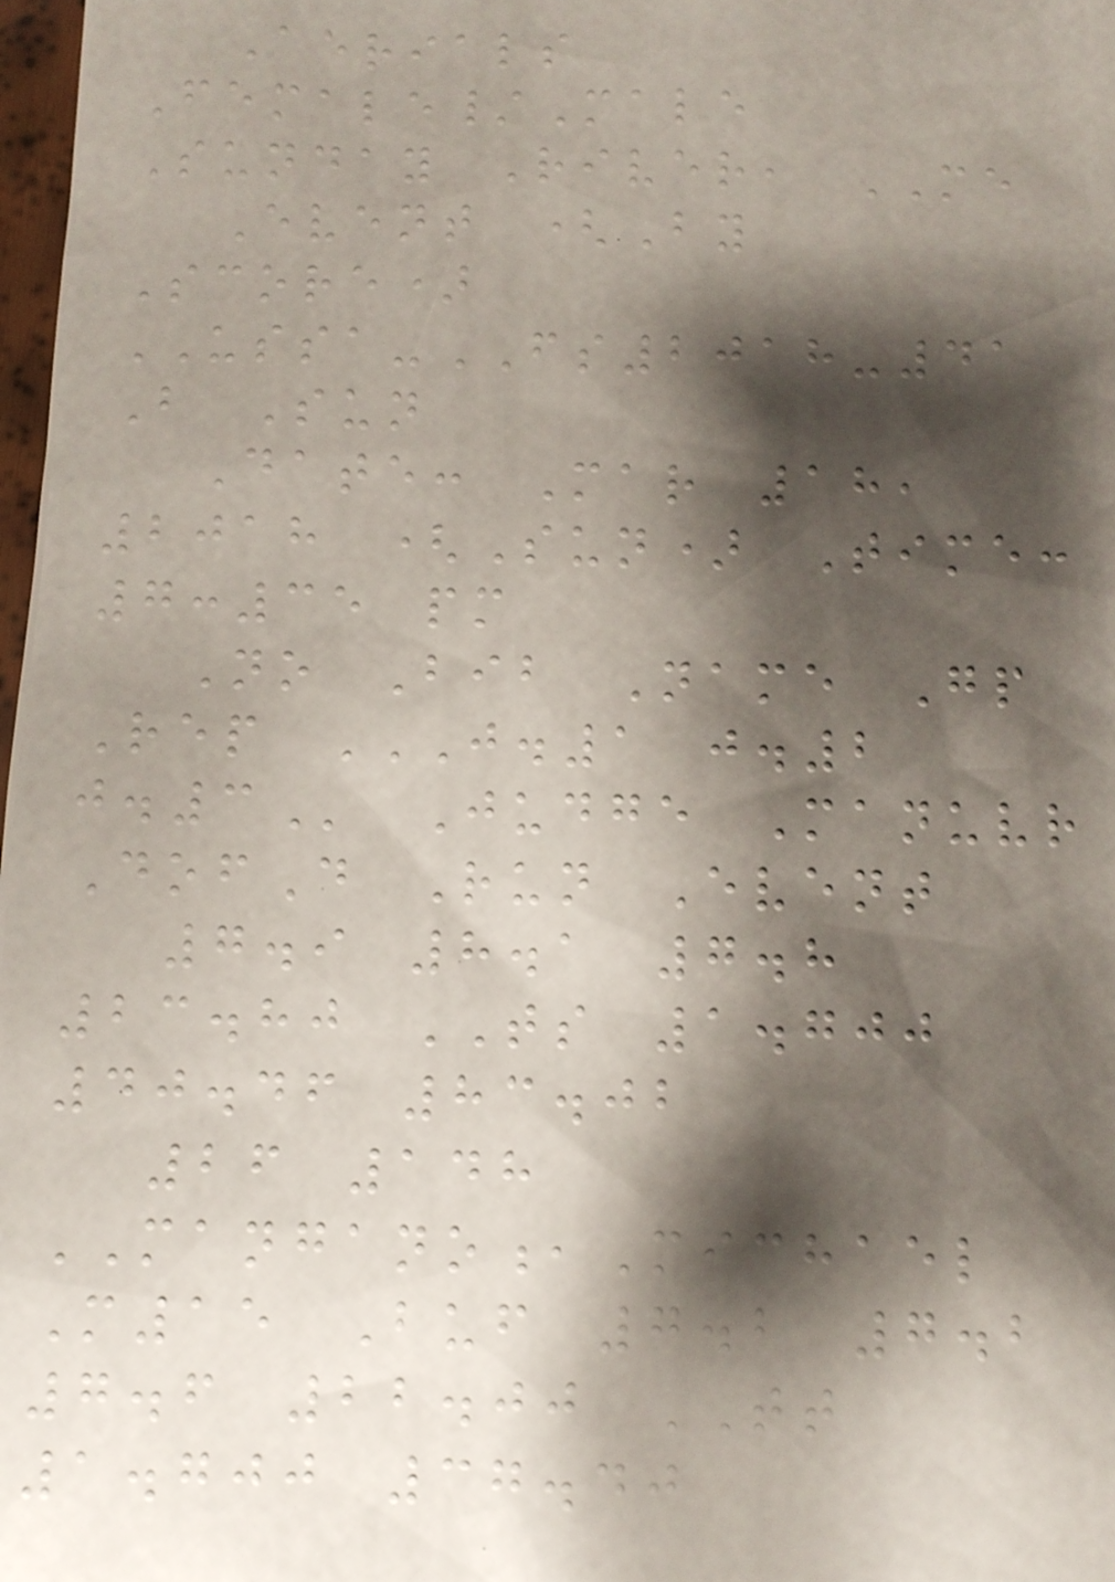Aerials
Female/Male
Sunday River, ME
Event (By
Score)
USSA-FS2018-41
B Sun
Date: Mar 18,
2018 (Sun) Time:
7:35 pm
No Bib Name Gp
Rep J.1 J.2
J.3 Judge Manuvr
DofD Run Event
7.9 8.1 7.8
23.80 TS 1.700
40.46 83.02
26 148
MANGANO,Michael
M15 Buf 7.2 7.2
7.6 22.00 TT
1.700 37.40
